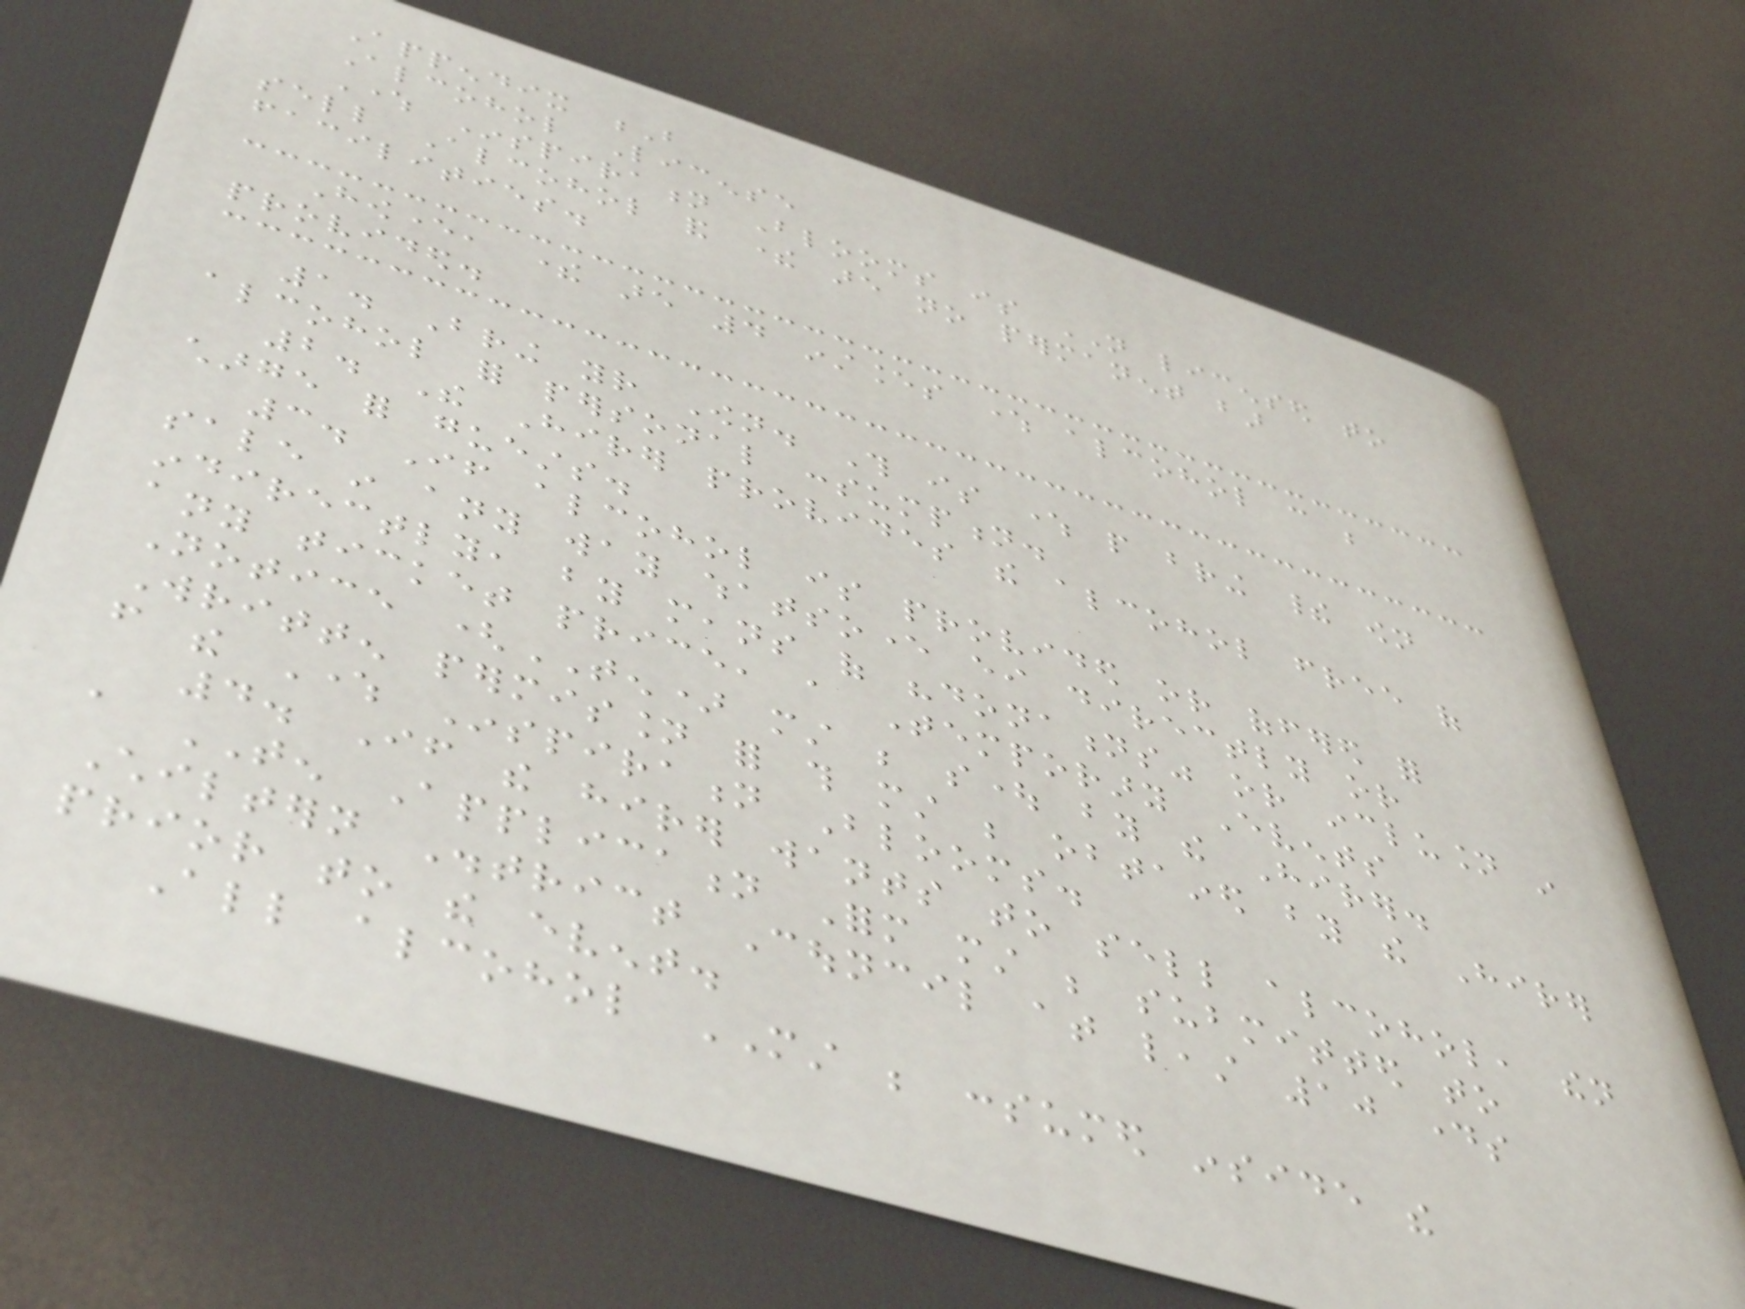Appendix B
Alcohol License
Where Inspiration Blooms is NOT licensed to
sell Alcohol and there are no permanent bar
facilities.
However, there are 4 instances where alcohol can be
provided.
1. Bring your Own. This is where people bring their own
alcohol for personal consumption.
2. The Hirer provides the alcohol free of
charge for guests.
3. If alcohol is provided or offered for
sale in any way whatsoever either directly or
indirectly, by means of "donations" or inclusion in
any ticket price, a Temporary Events
Notice (TEN) must be sought by the Hirer.
Written permission for this must be obtained by the Hirer
from the Where Inspiration Blooms.
4. If the hirer wants to sell alcohol, then
a TEN Application Form must be submitted to
Chiltern District Council at least 10 days
prior to the event.
All alcohol MUST be consumed inside the
